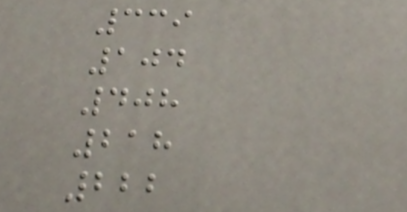339
104
408
218
222
